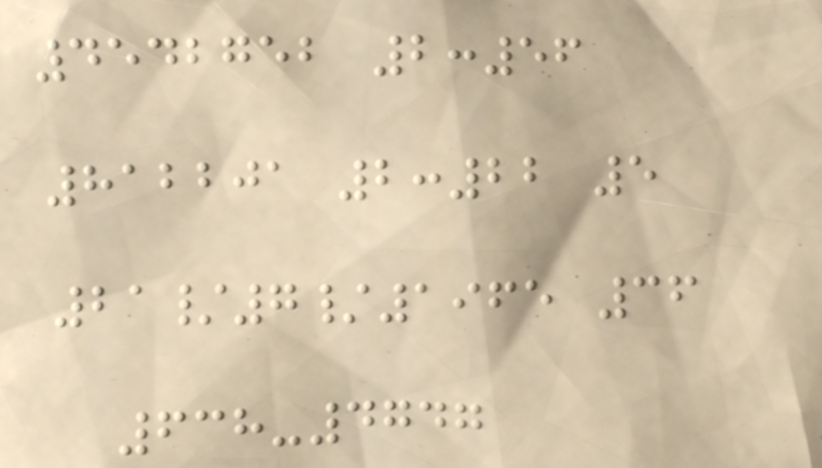4542752 2:56
812201 2:22 5
21/7/1965 36
638-4747
